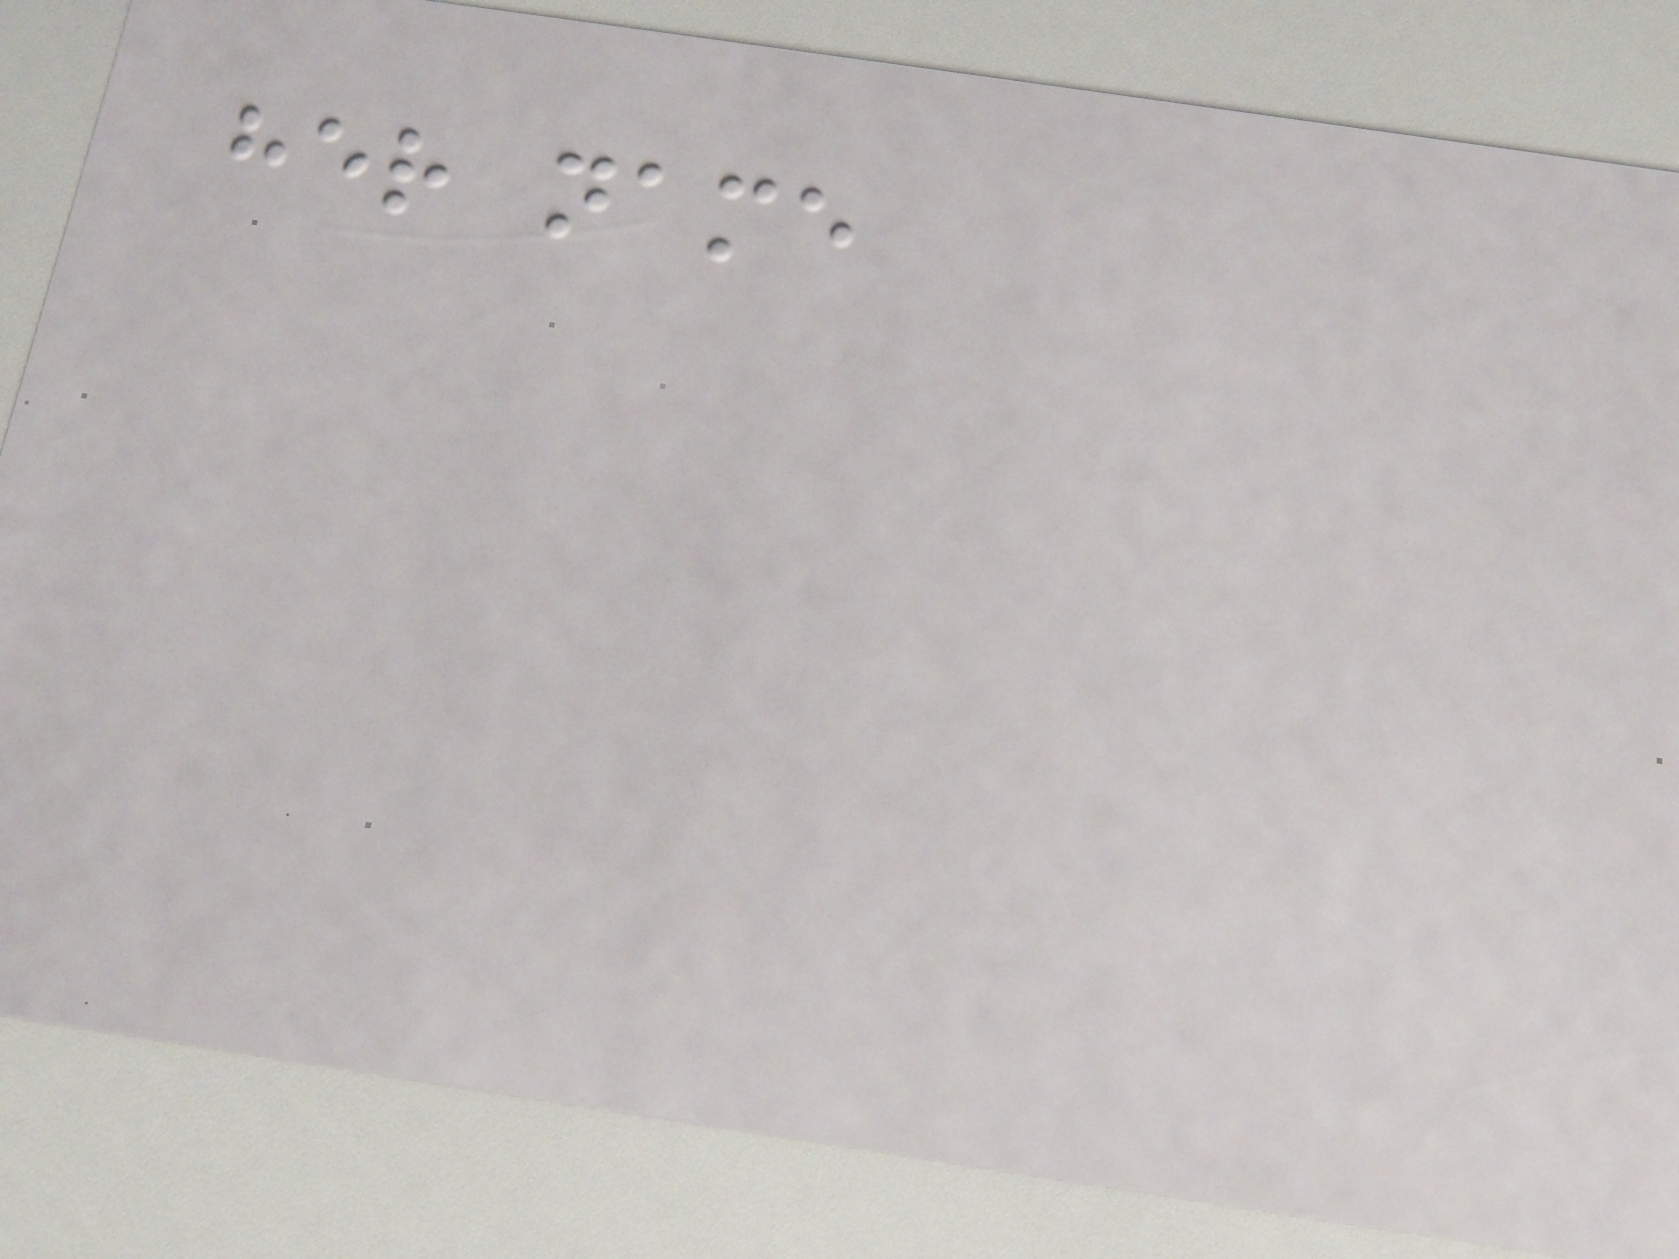her name
